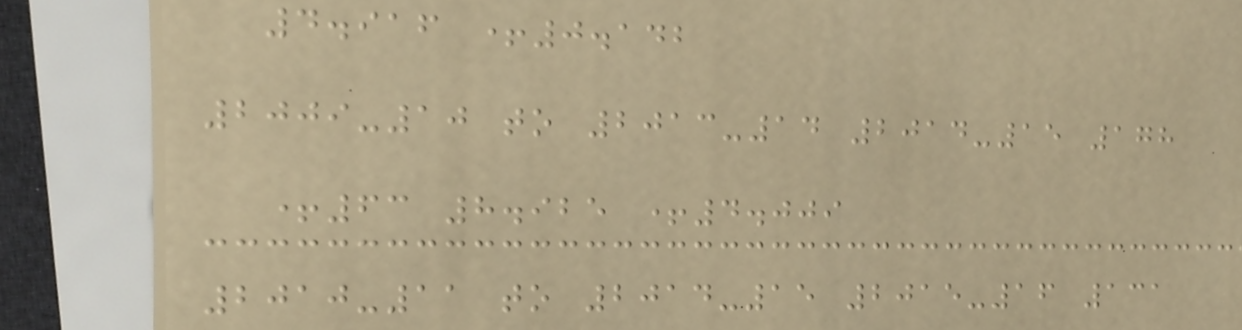4.916 +0.142
2009-10 to 2013-14 2014-15 178
+63 8.925 +4.009
2010-11 to 2014-15 2015-16 131
